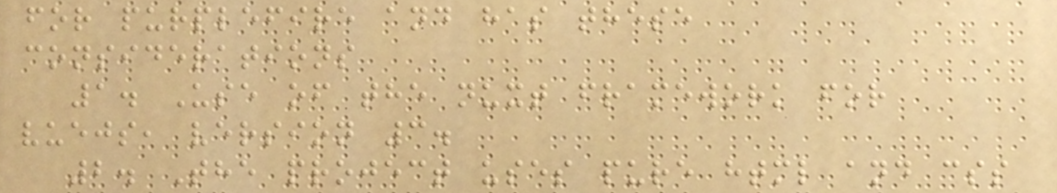for purplefire and has these
considerations
1. Use of the nuxt framework for
vuejs, version 3.
2. The project uses pure html and css
